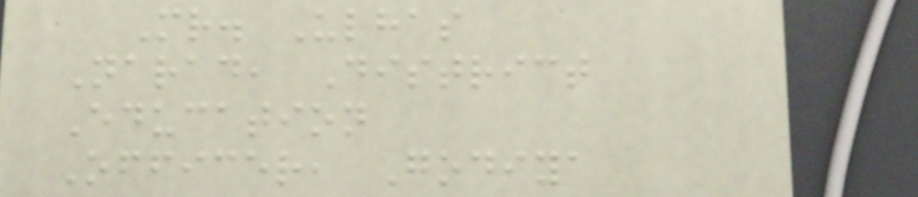Mr. Ulhas
Narad, District
Education
Officer, Godiya
